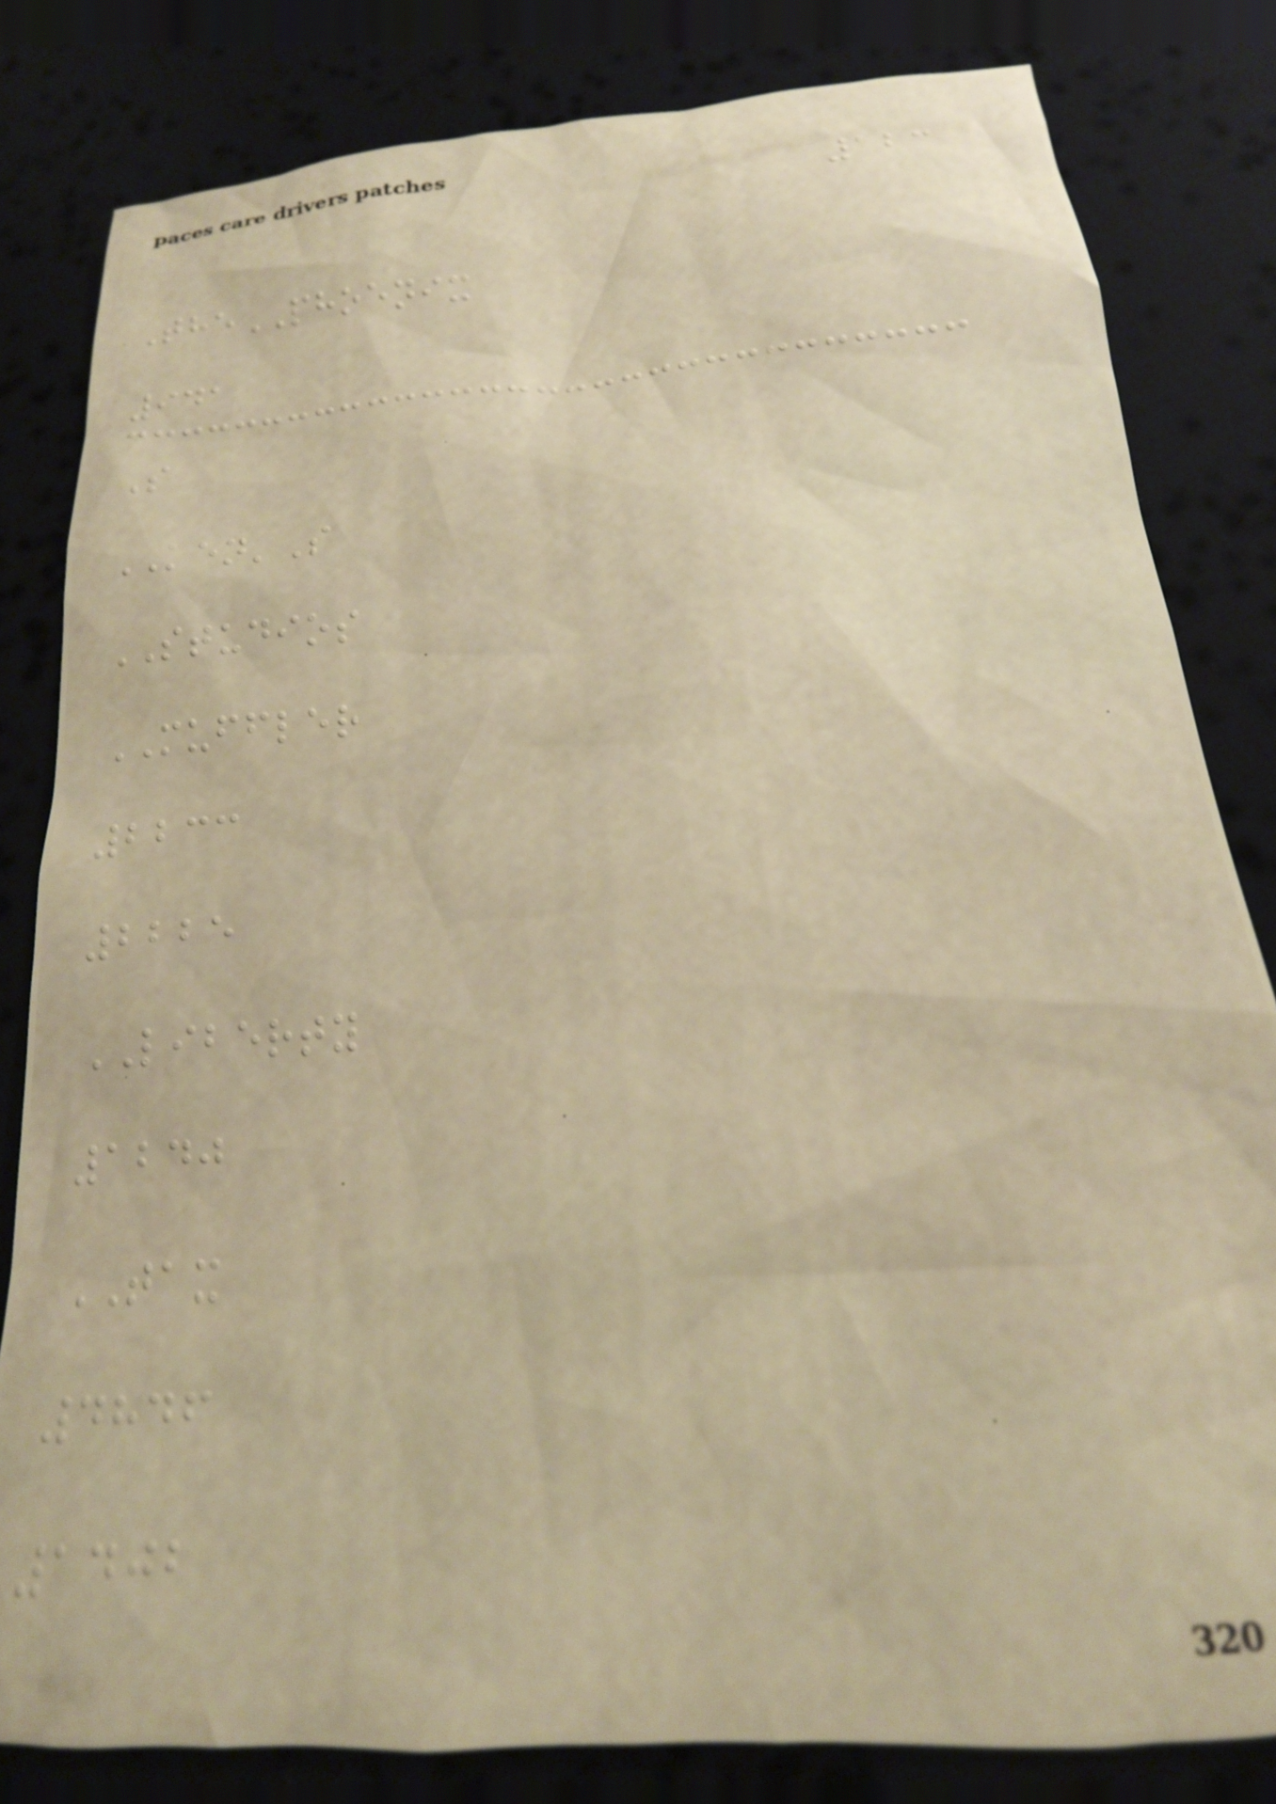123
ThePHOENIX
941
S
KEN'S
STUDIOS
MUFFLER
2233
2225
LIBERTY
1240
TAX
4846
1402
